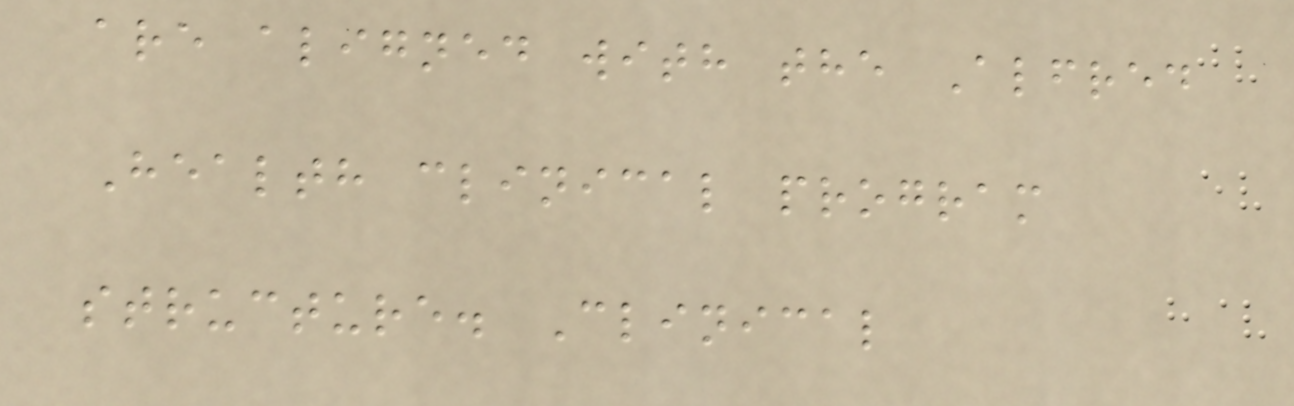are aligned with the Alfred
Health clinical program
structure. Clinical
